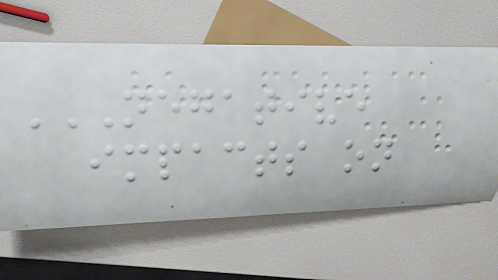NEGATIVE
IMPACTS ON
